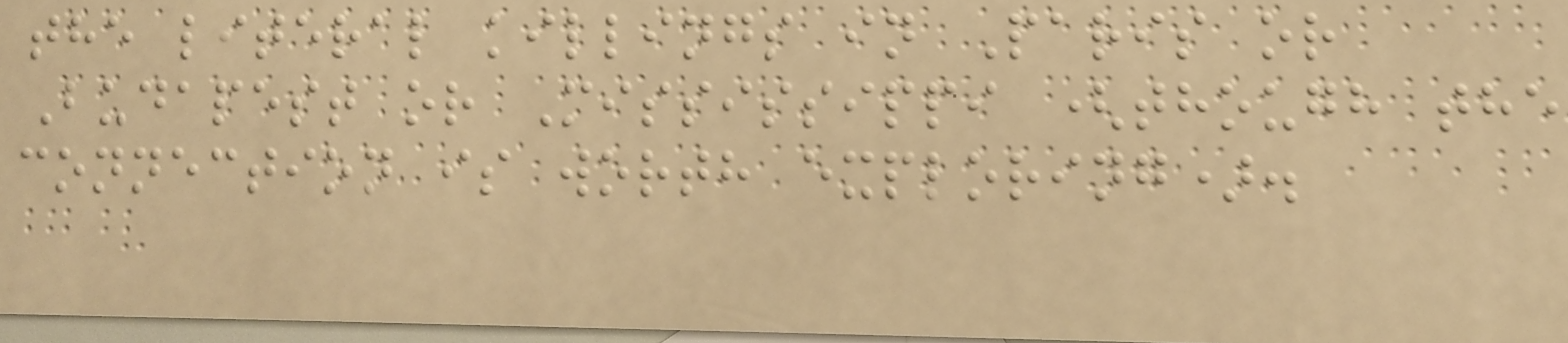the literal killings in Paris or
Budapest or Mississippi (though the
connection is worth exploring).
